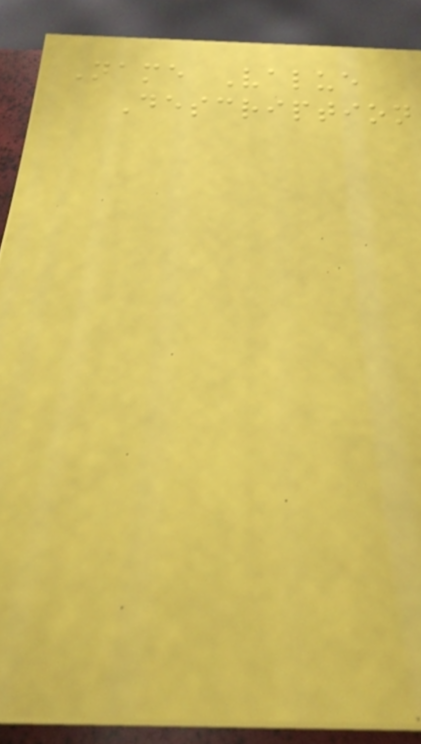Name Value
Description
